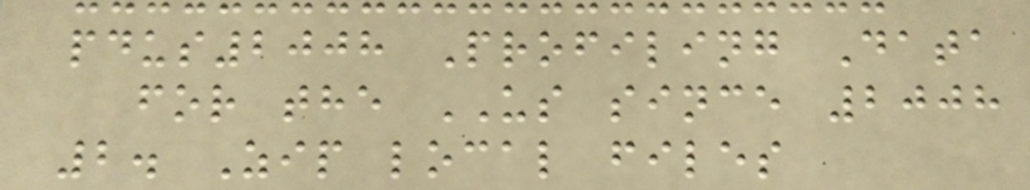pdus2008 Profiling Data
for the US since 2008
2. Zip local files
